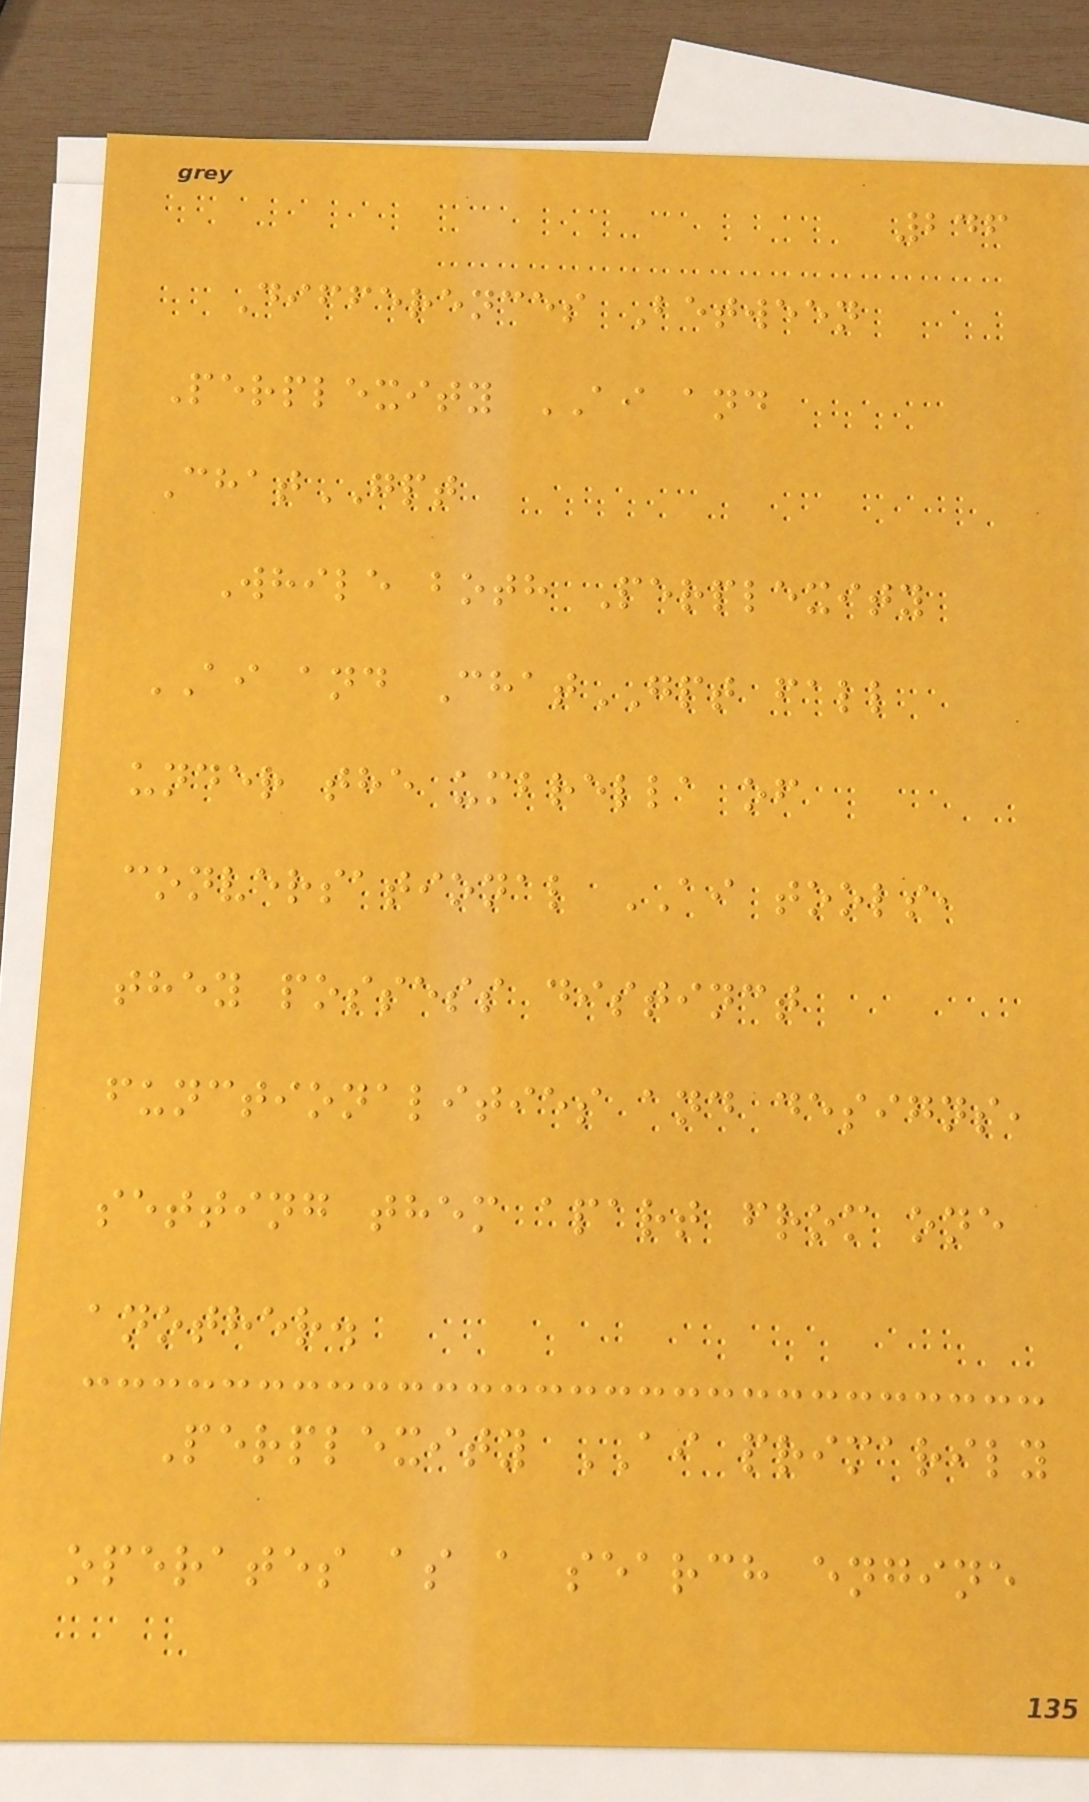246
Differences Between
Perplexity AI and
ChatGPT
While both Perplexity
AI and ChatGPT fall
under the umbrella of
conversational AI tools,
they possess distinct
functionalities and designs,
setting them apart from one
another.
Perplexity AI primarily
operates as a search engine
